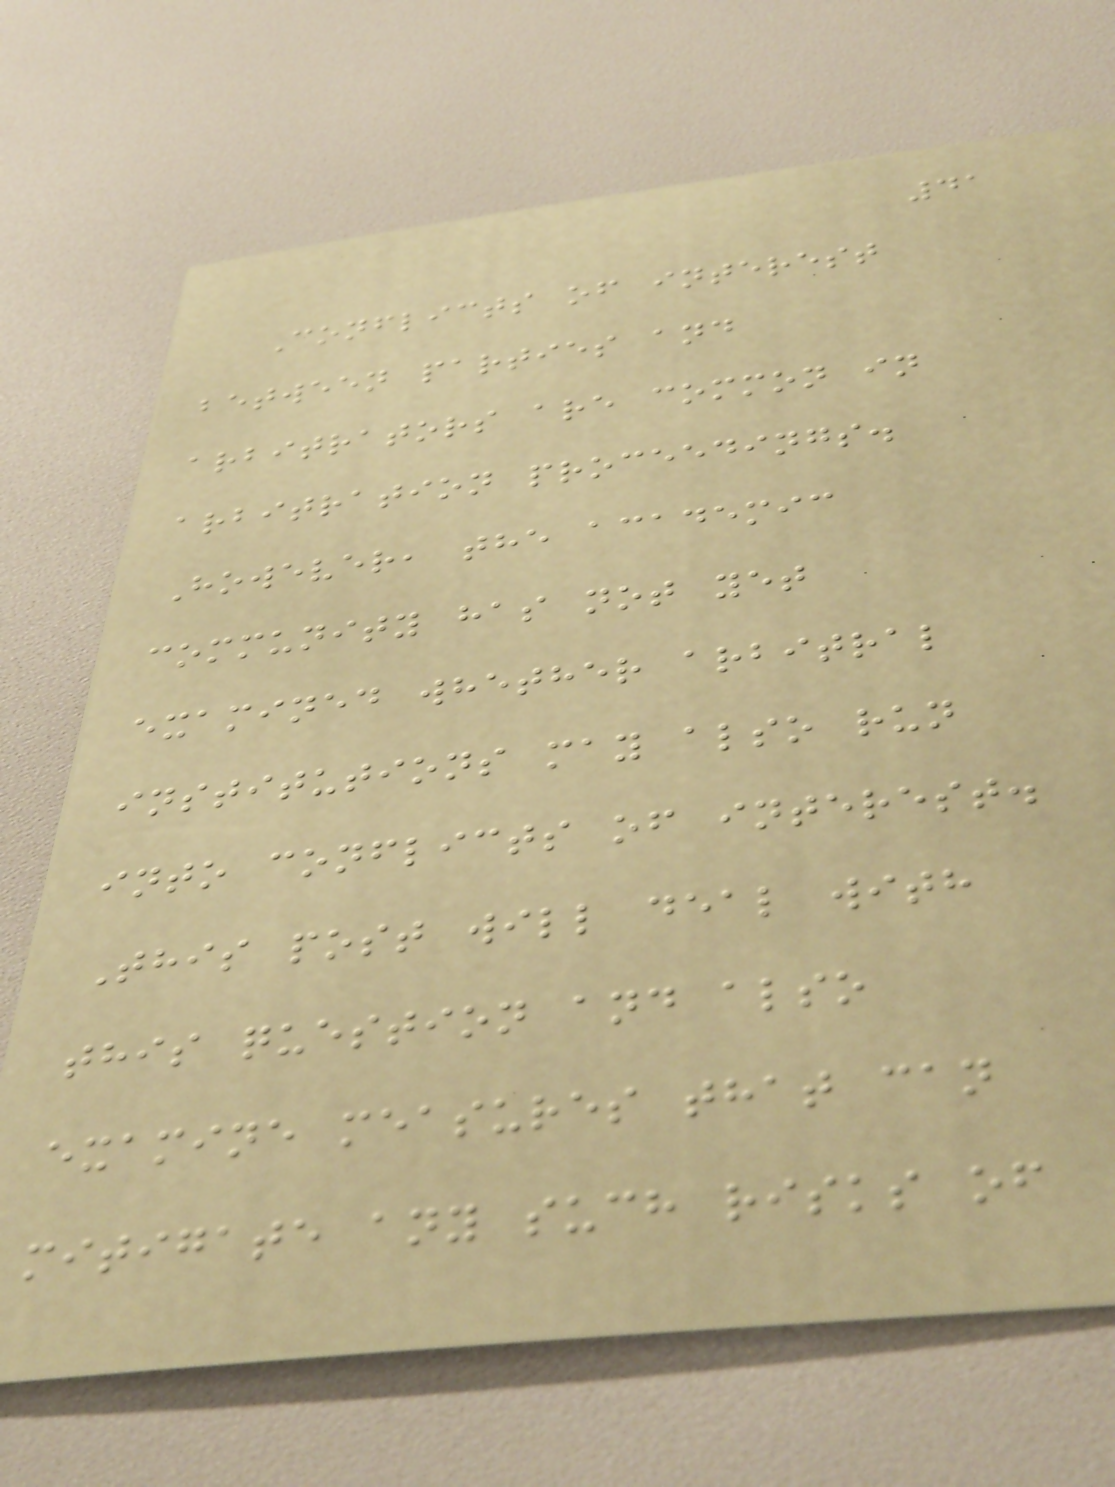41
Conflicts of interest
between parties and
arbitrators are common in
arbitration proceedings.
However, the academic
community has not yet
examined whether arbitral
institutions may also run
into conflicts of interest.
This post will deal with
this question and also
examine measures that can
mitigate any such risks of
